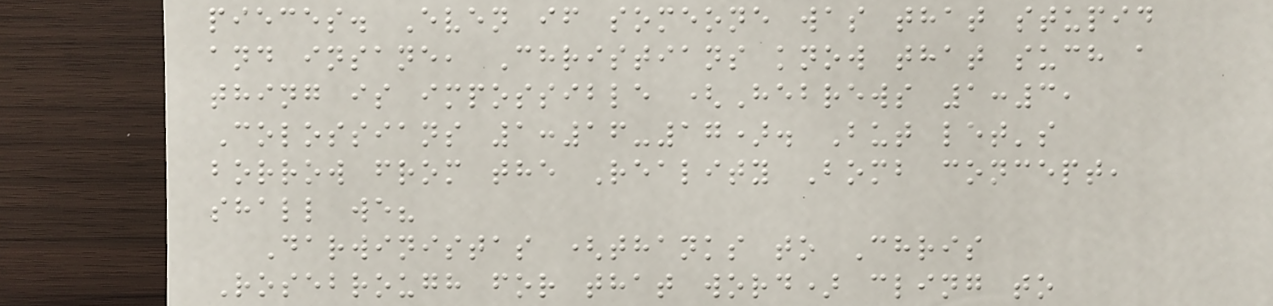pieces. Even if someone was that stupid
and insane, Christians know that such a
thing is impossible (Hebrews 1:3,
Colossians 1:16-17). But let's
borrow from the Reality Bomb concept,
shall we?
Darwinistas (thanks to Chris
Rosebrough for that word) cling to
